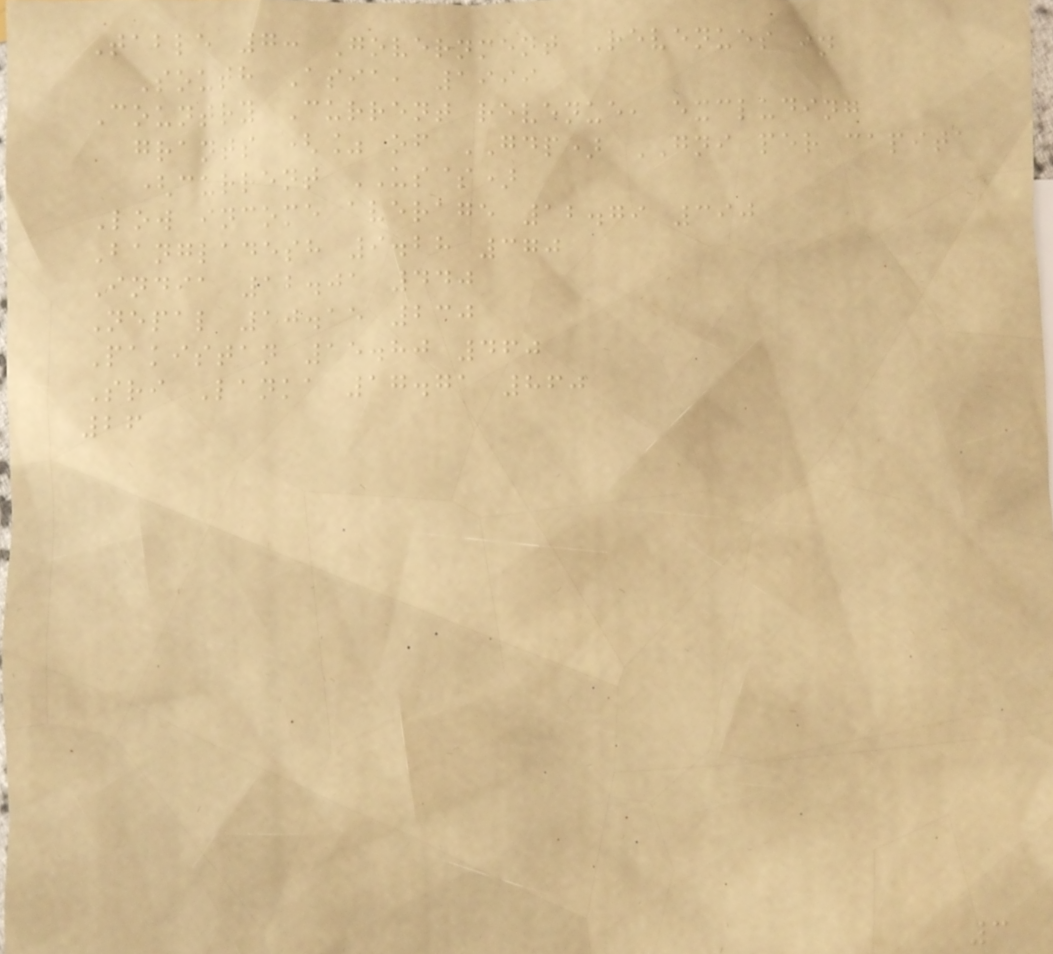Table 7: Government Revenues in
South Asia, 1999
Country Current revenue, excluding
grants (% of GDP) GNI per capita
(current US$)
Low income average 12.79 390
Bangladesh 9.28 370
India 12.01 440
Nepal 10.15 230
Pakistan 15.80 460
Sri Lanka 17.71 860
26
3
